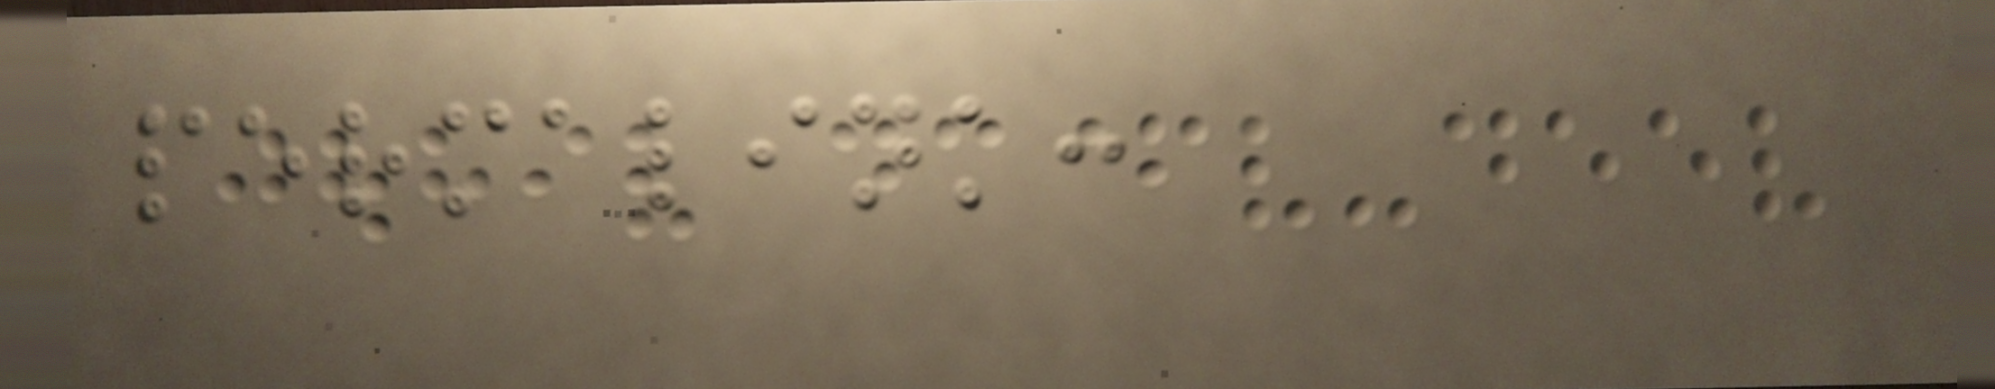permalink:
